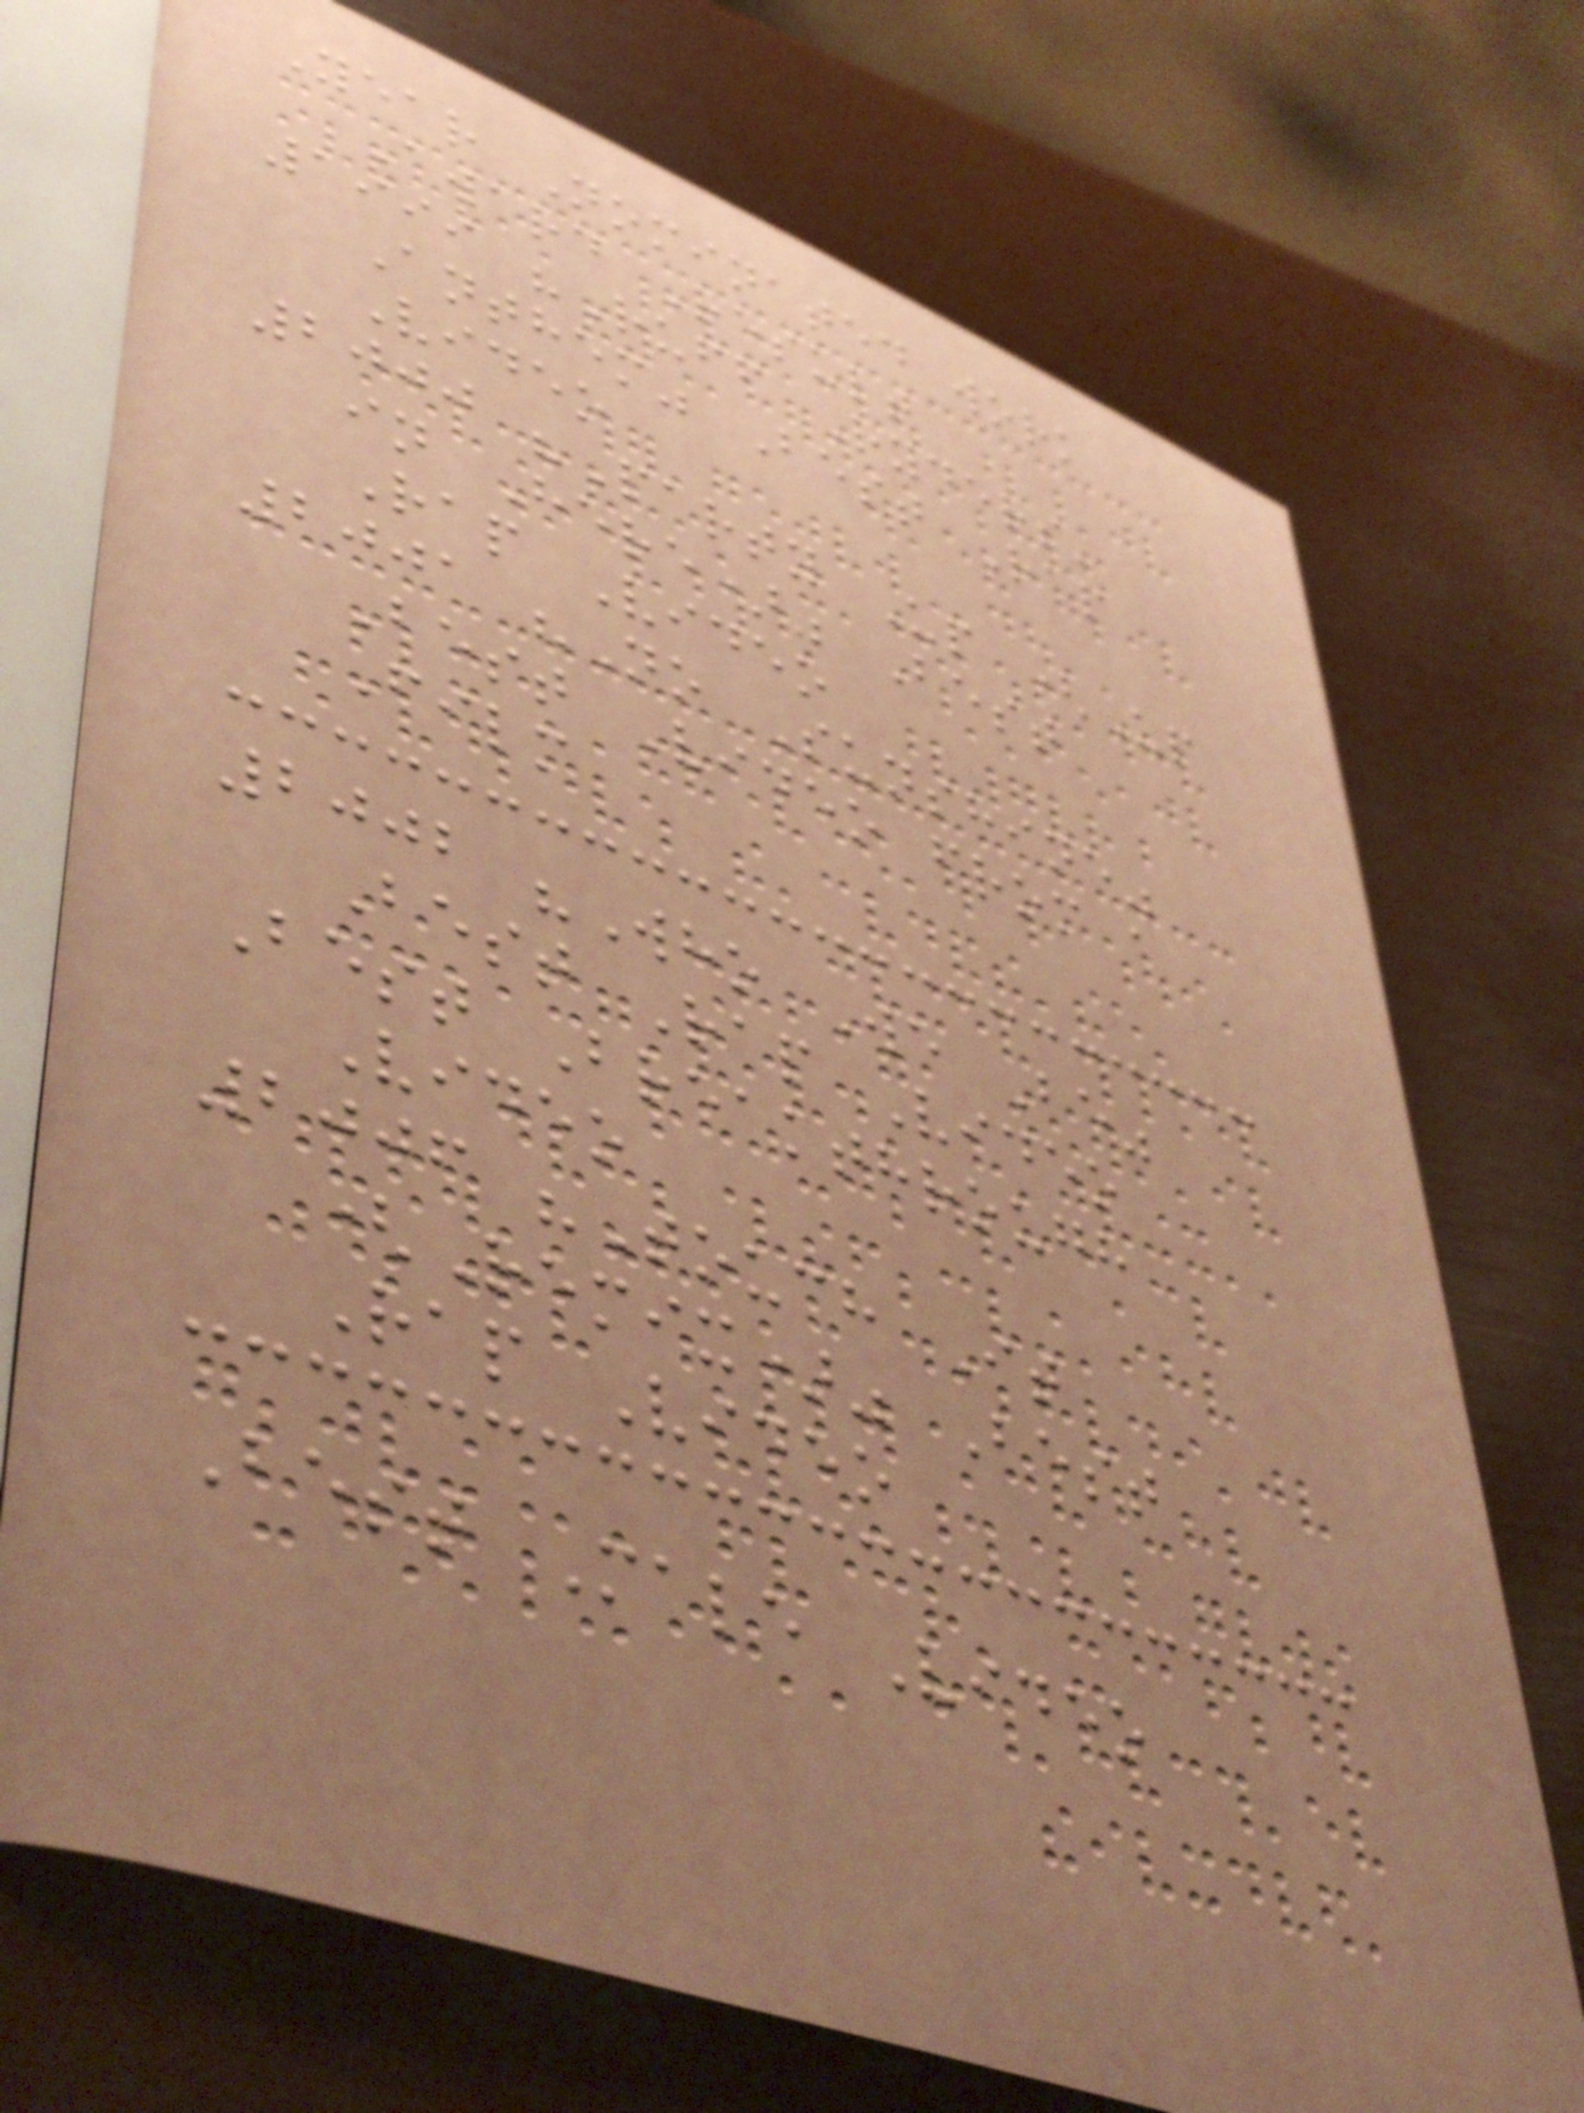Year Nominated work
Award Result
1999 "Ruff Ryders'
Anthem" Best Rap
Video
2000 "Party Up (Up
in Here)" Best
Rap Video
2001 "No Sunshine"
Best Video from a
Film
2002 "Who We Be"
Best Rap Video
Best Breakthrough
Video
2006 "Touch It
(Remix)" Best
Rap Video
Best Male Video
